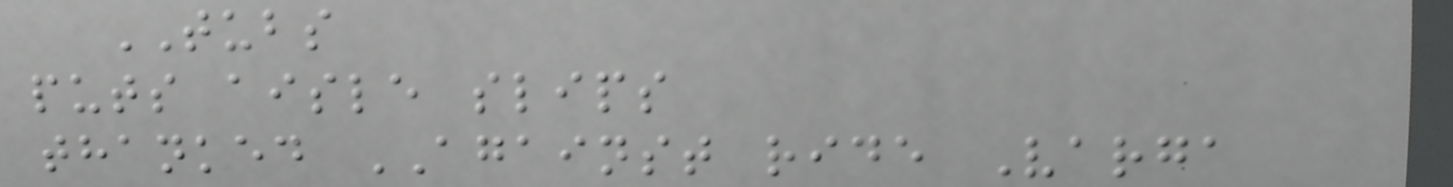TUBS
puts aisle slips
thanked AGAINST ride Varga
